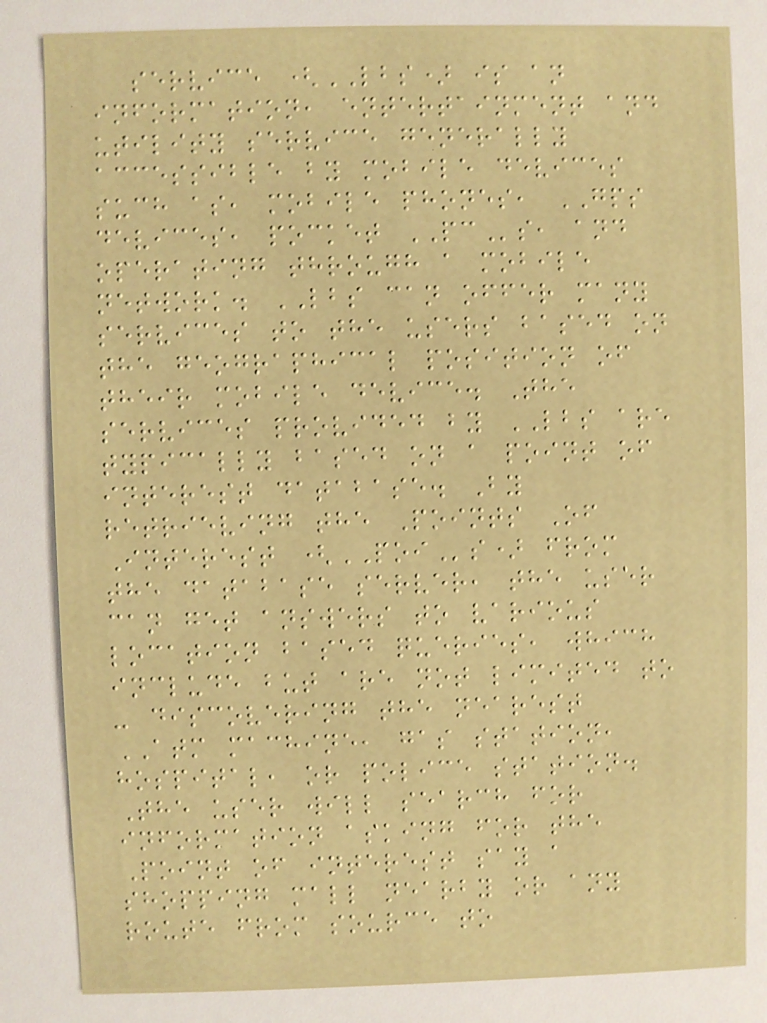service (LBS) is an
information, entertainment and
utility service generally
accessible by mobile devices
such as, mobile phones, GPS
devices, pocket PCs, and
operating through a mobile
network. LBS can offer many
services to the users based on
the geographical position of
their mobile device. The
services provided by LBS are
typically based on a point of
interest database. By
retrieving the Points Of
Interest (POIs) from
the database server, the user
can get answers to various
location based queries, which
include but are not limited to
- discovering the nearest
ATM machine, gas station,
hospital, or police station.
The user will search for
information asking for the
Point of interest say a
shopping mall nearby or any
route from source to
